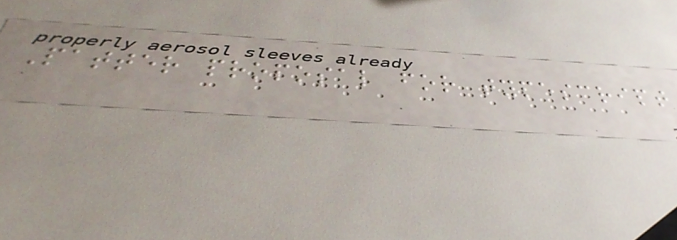Patter proposal for typescript
